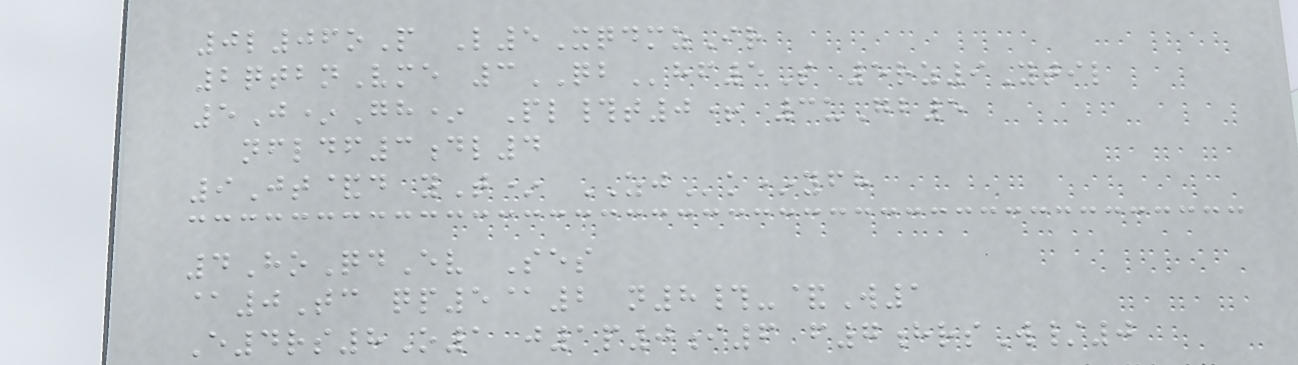0l06oP L5XqdmzIr
2qtbnVme 3QBhf5S 5rz9Ytil
5J*Gh* Pl#t0+ 3uGb5
nfldf3dl4
9Jt&d yT* ZJk*yfh
4HoQdEv Ses
@0Tc qp5@2 n8#-&W1
E4rs8O1 j1p0i6 f7hrsW/0
